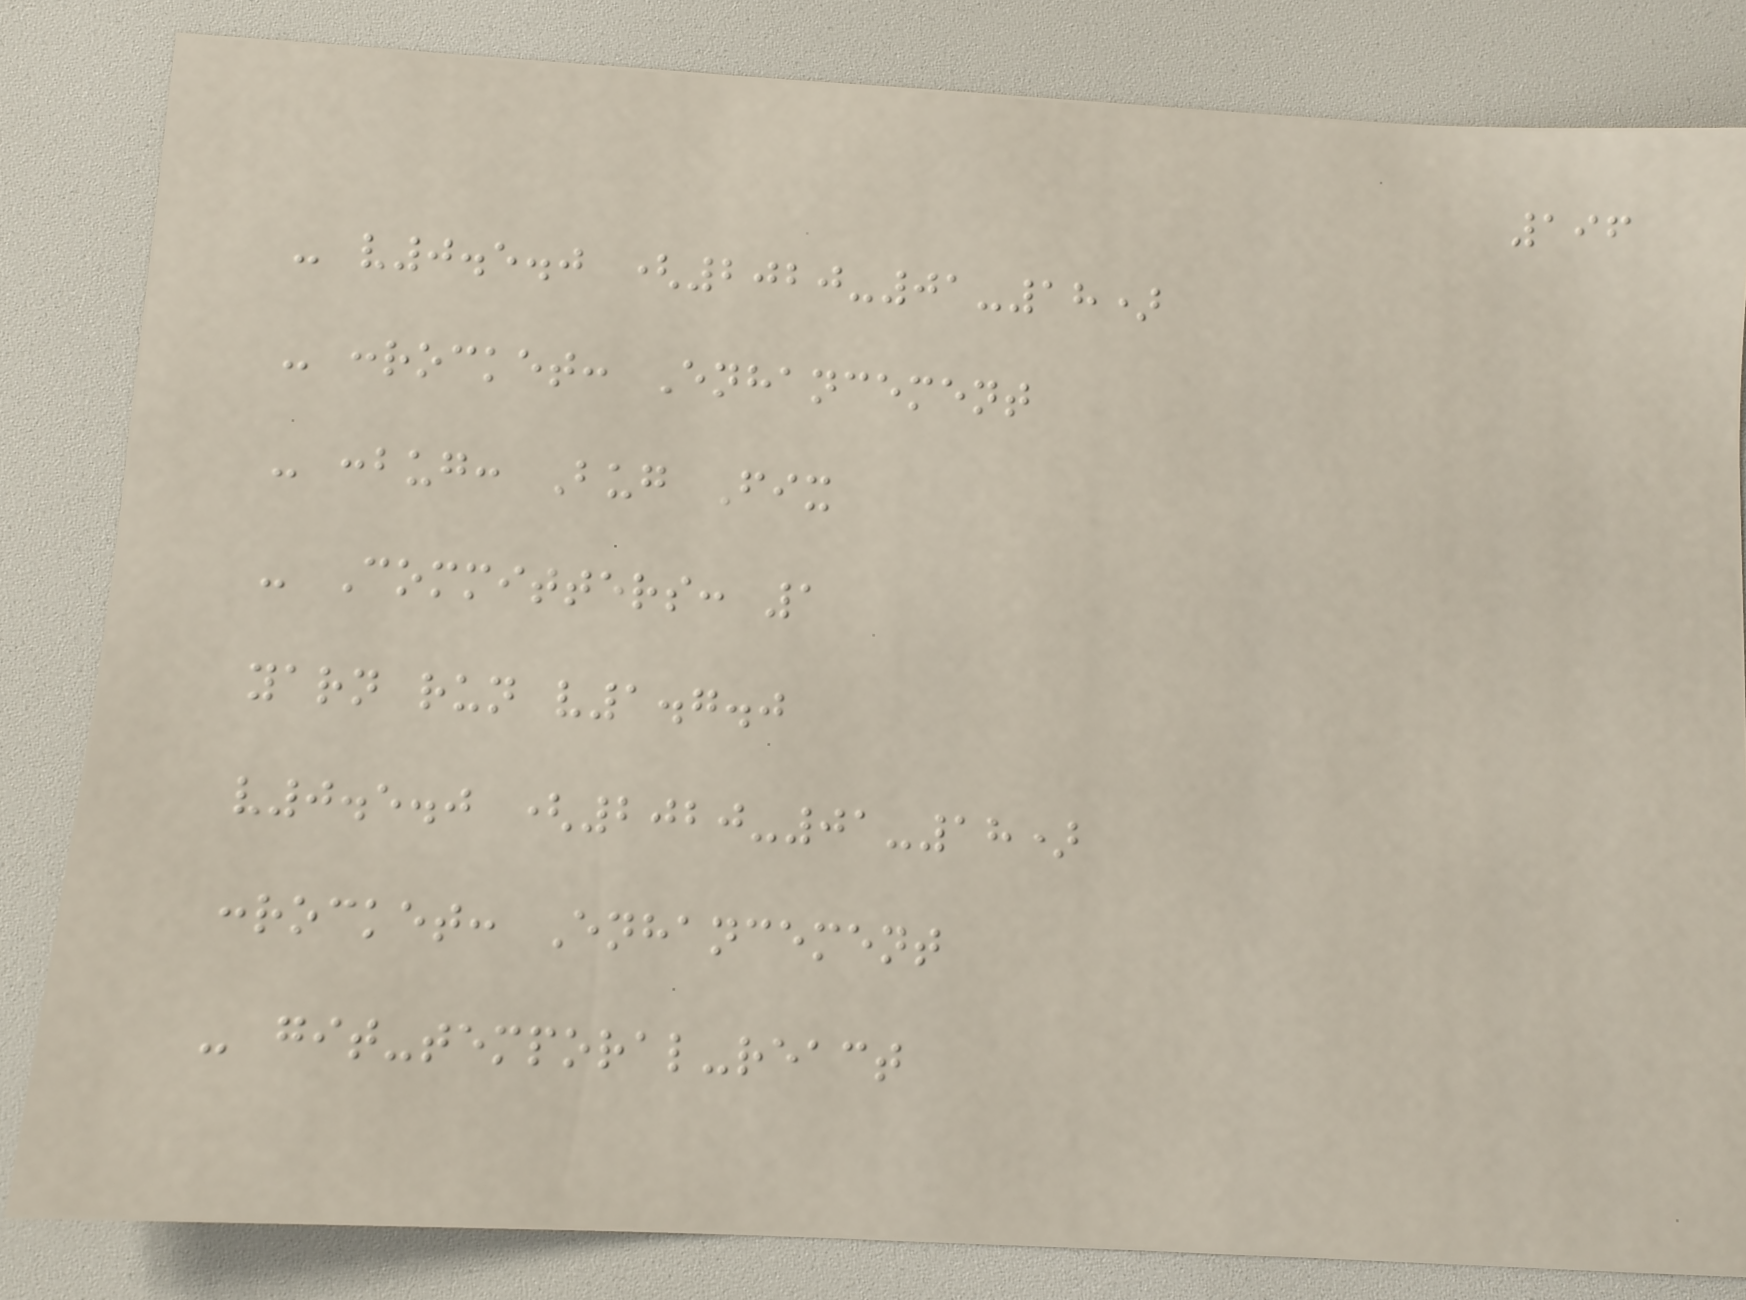196
- v0.5.0 (2020-01-18)
- :rocket: Enhancement
- :bug: Bug Fix
- Committers: 1
yarn run v1.7.0
v0.5.0 (2020-01-18)
:rocket: Enhancement
- git-temporal-react
